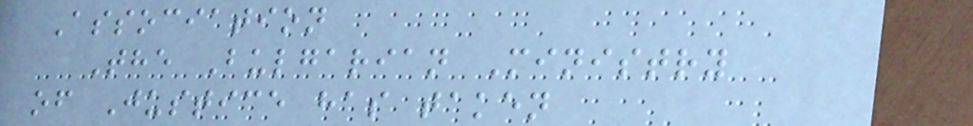Association
The Bulgarian Ministry
of Justice has taken
